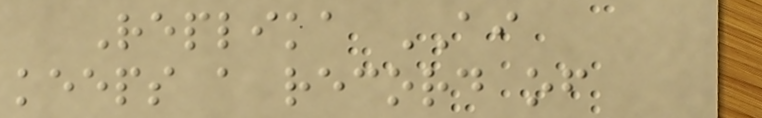Replika AI
keeps a record of
